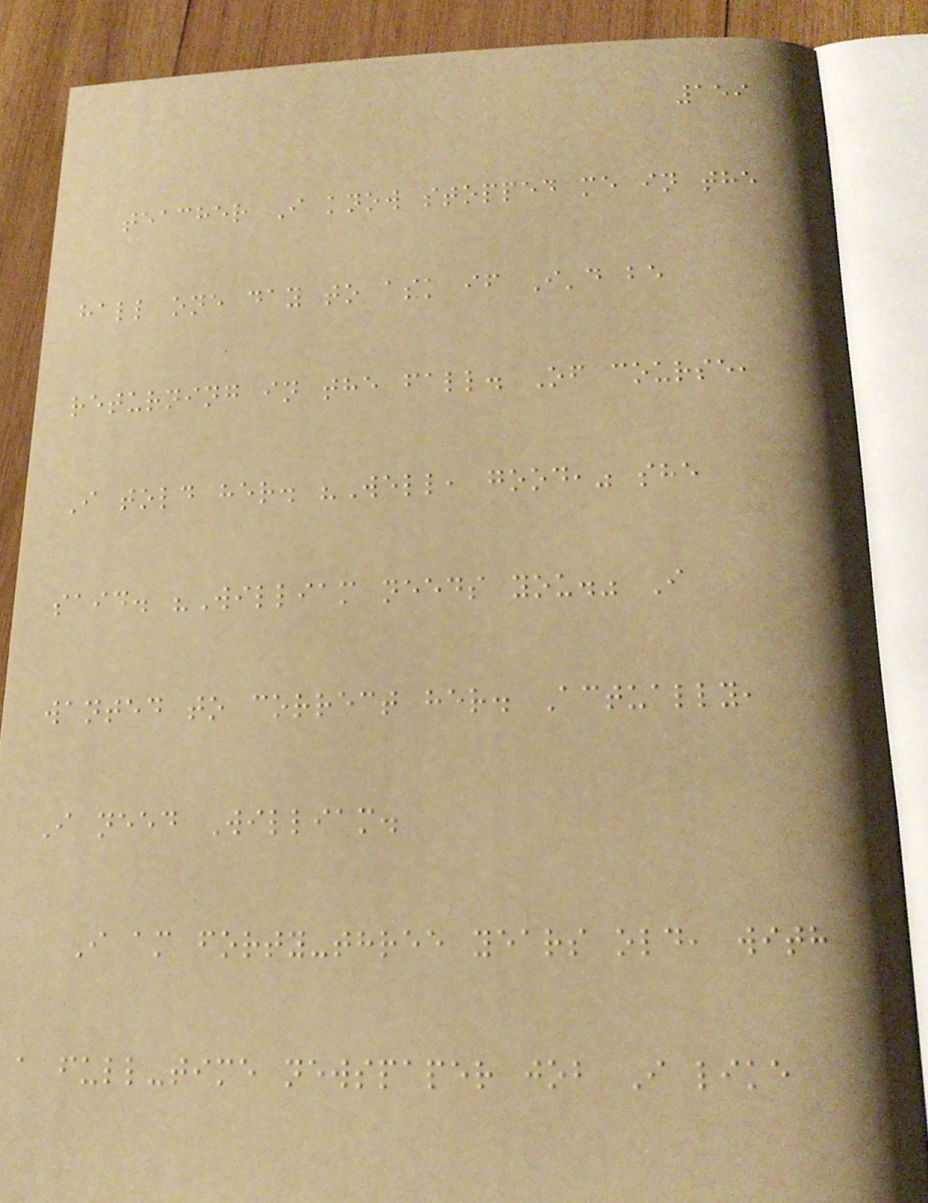159
teacher I know stopped me in the
hall one day to ask if I'd be
returning in the fall. Of course,
I told her. "Well, good," she
said. "William needs you." I
wanted to correct her. Actually,
I need William.
I am forty-three years old, with
a full-time newspaper job I like
